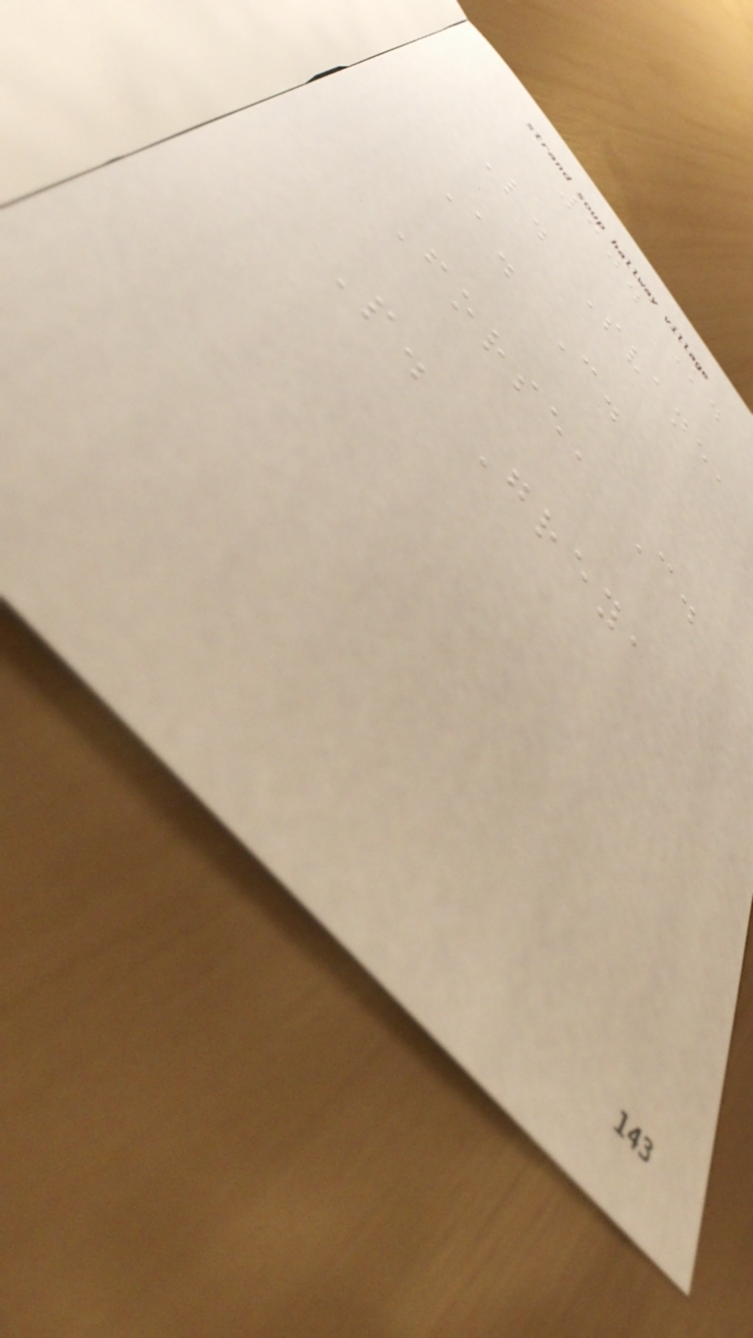30. K.
L. Svane,
A. C.
Forse, C.
P. Grey,
